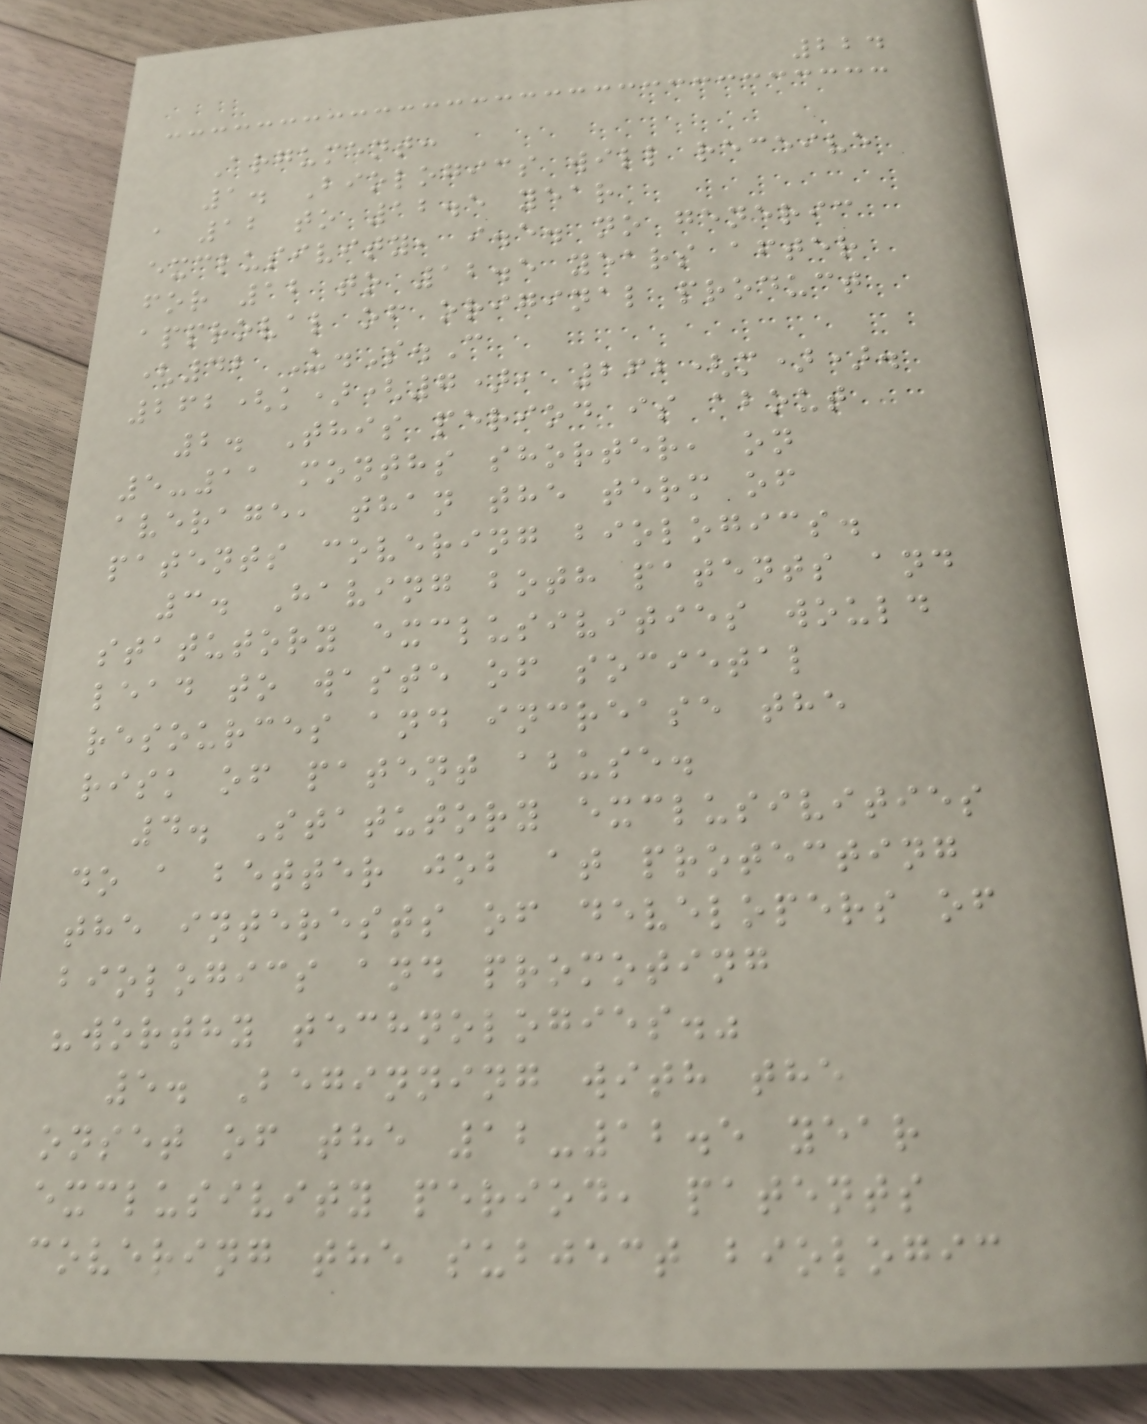224
Argument:
1. Biologics will receive
a 12 to 12.5 year
exclusivity, i.e. no generic
for 12 to 12.5 years after
approval of original product
(42 U.S.C
262(k)(7), 262(m)).
2. This period is about
5-11 months shorter, on
average, than the term of
patents covering biologics.
3. Having both patents and
statutory exclusivities would
lead to waste of societal
resources and increase the
risk of patent abuse.
4. Statutory exclusivities
do a better job at protecting
the interests of developers of
biologics and promoting
"worthy technologies."
5. Beginning with the
onset of the 12-12.5 year
exclusivity period, patents
covering the subject biologic
